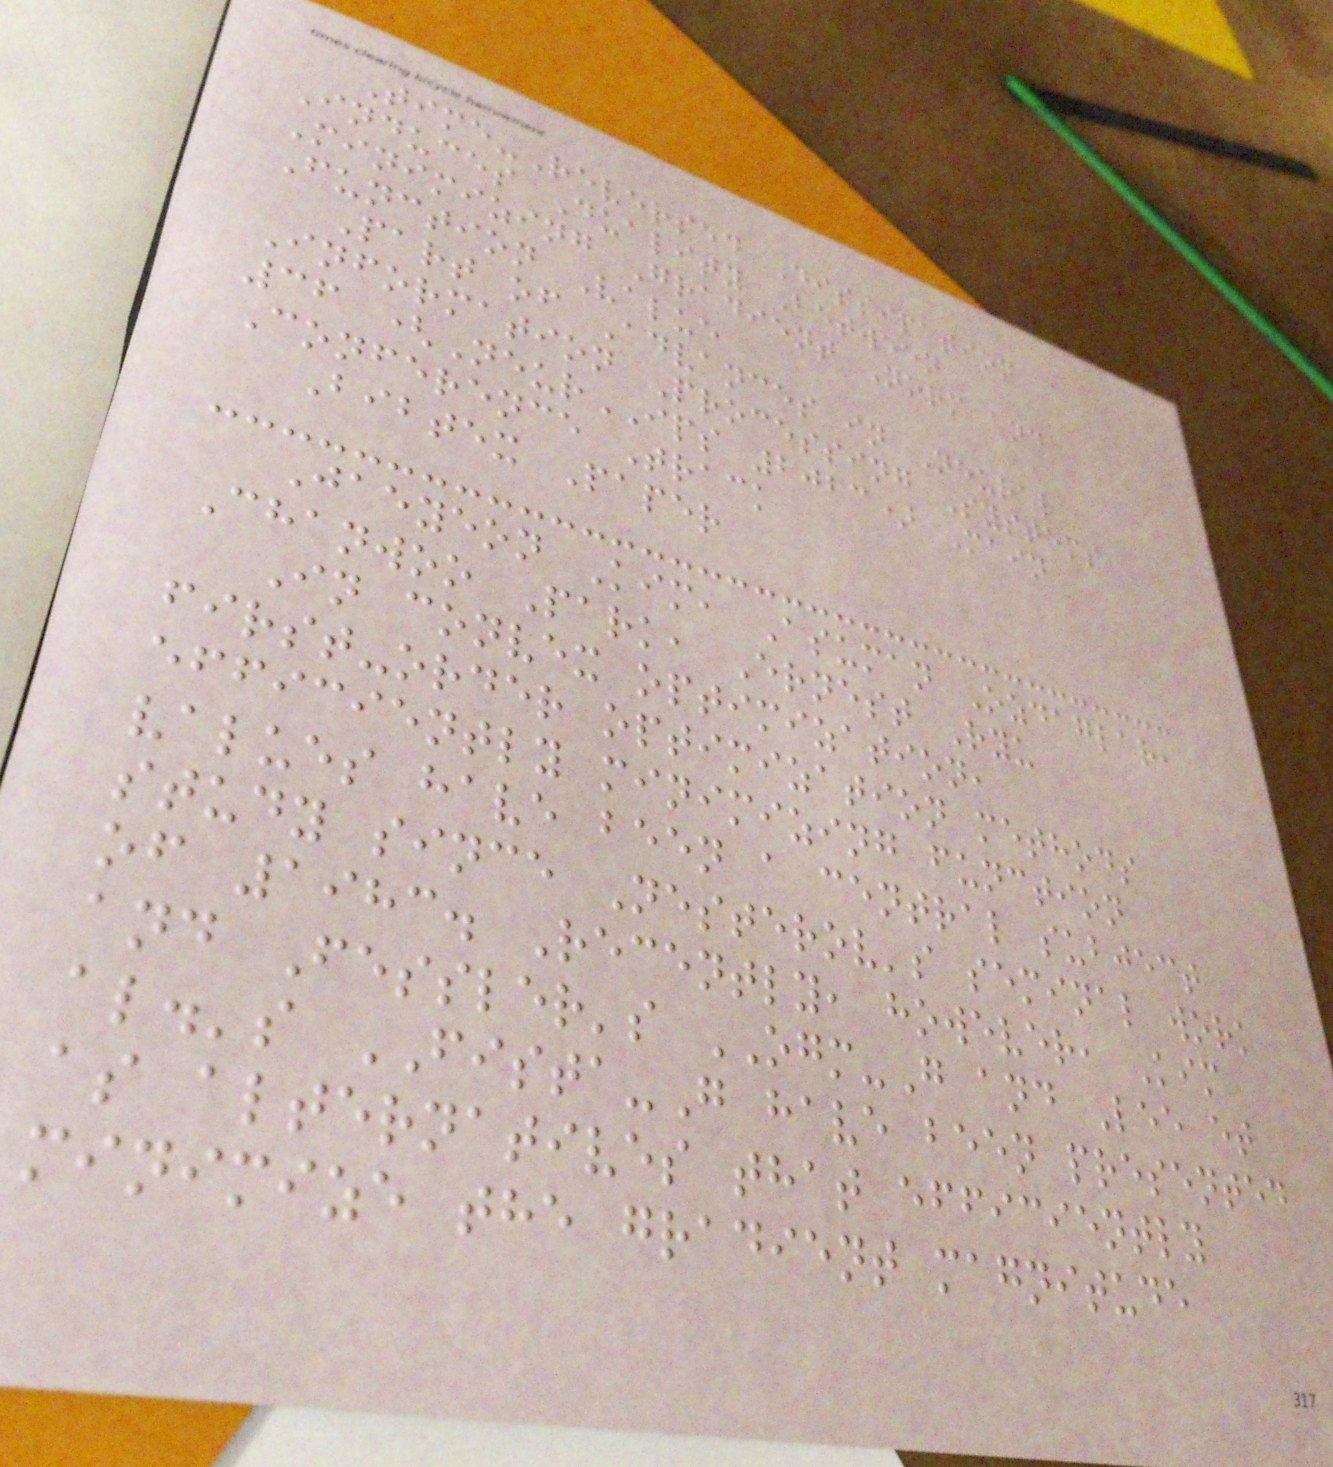Time-Reversed Dissipation
Induces Duality Between
Minimizing Gradient Norm and
Function Value
Part of Advances in Neural
Information Processing Systems
36 (NeurIPS 2023) Main
Conference Track
Bibtex Paper
Jaeyeon Kim, Asuman Ozdaglar,
Chanwoo Park, Ernest Ryu
In convex optimization,
first-order optimization methods
efficiently minimizing function
values have been a central subject
study since Nesterov's seminal work
of 1983. Recently, however, Kim
and Fessler's OGM-G and Lee et
al.'s FISTA-G have been presented
as alternatives that efficiently
minimize the gradient magnitude
